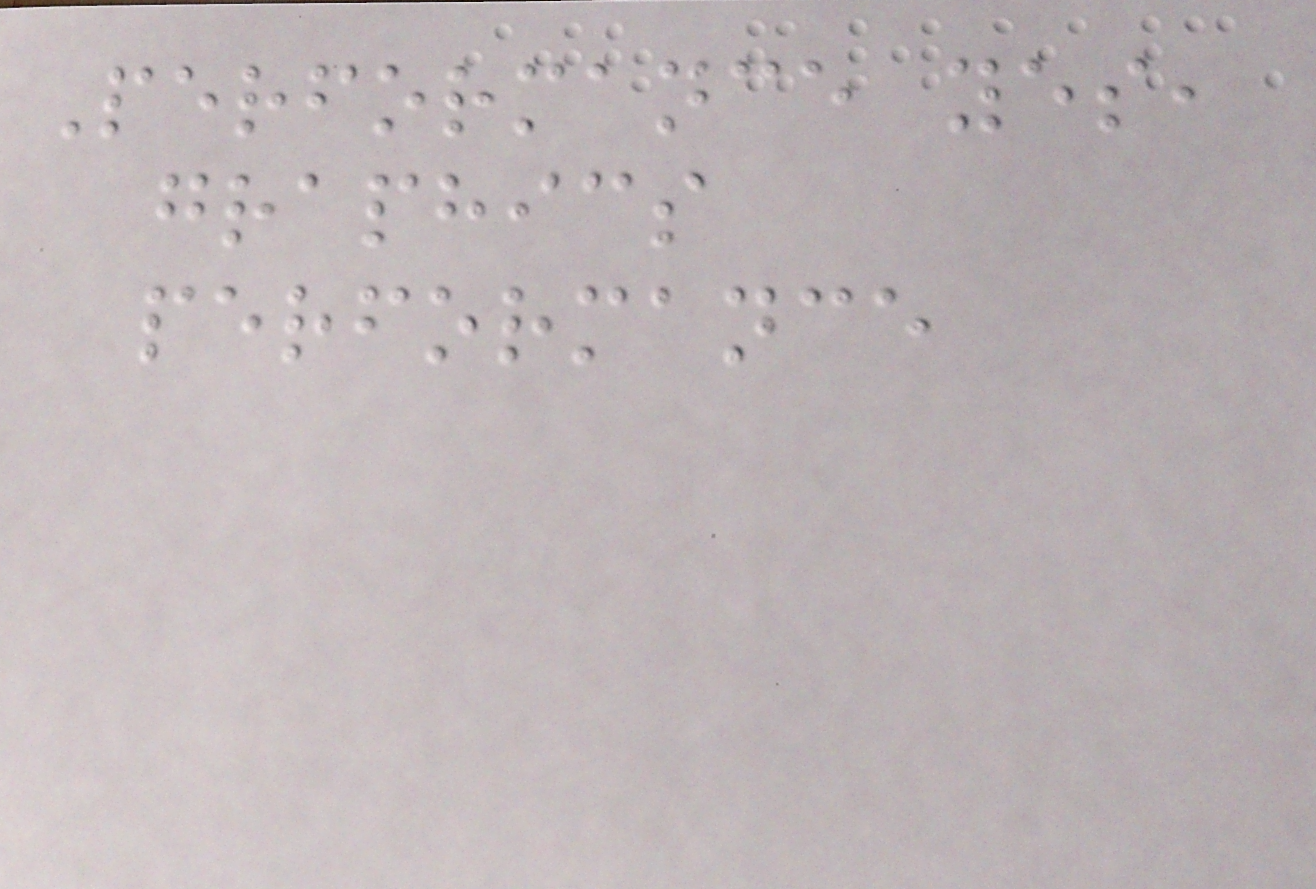Performance yes,
graphics
performance
